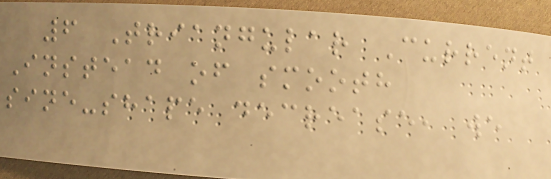6 Triangular Current
Instead of smooth
sine-shape decrease, we
